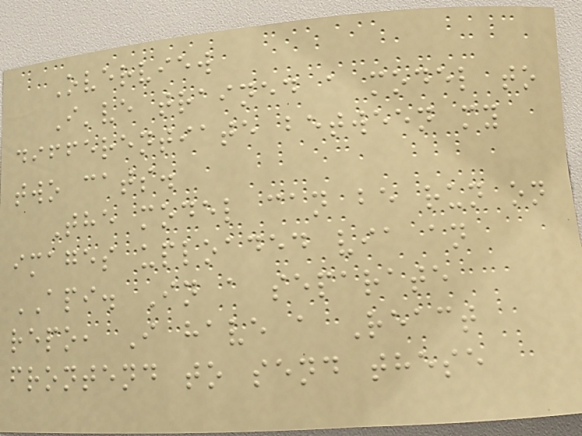Overview
I've trained a model to
differentiate between my
two cats.
The model can be run on
images uploaded via an
API. In a separate
repo, I have a React
frontend to send these
